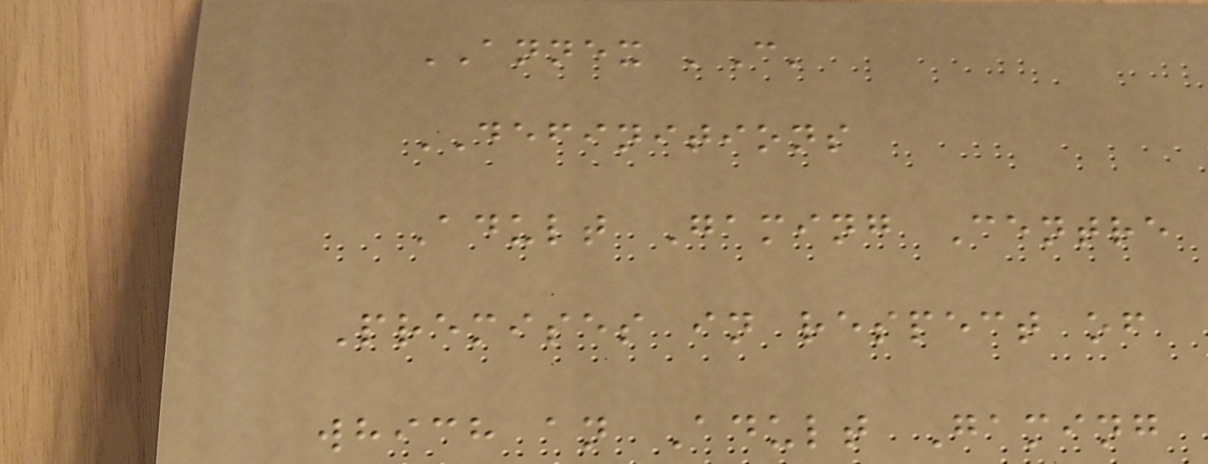ANNEX 'C'
DEFINITIONS
Adult Gaming Centre
Premises in respect of
which an Adult Gaming
